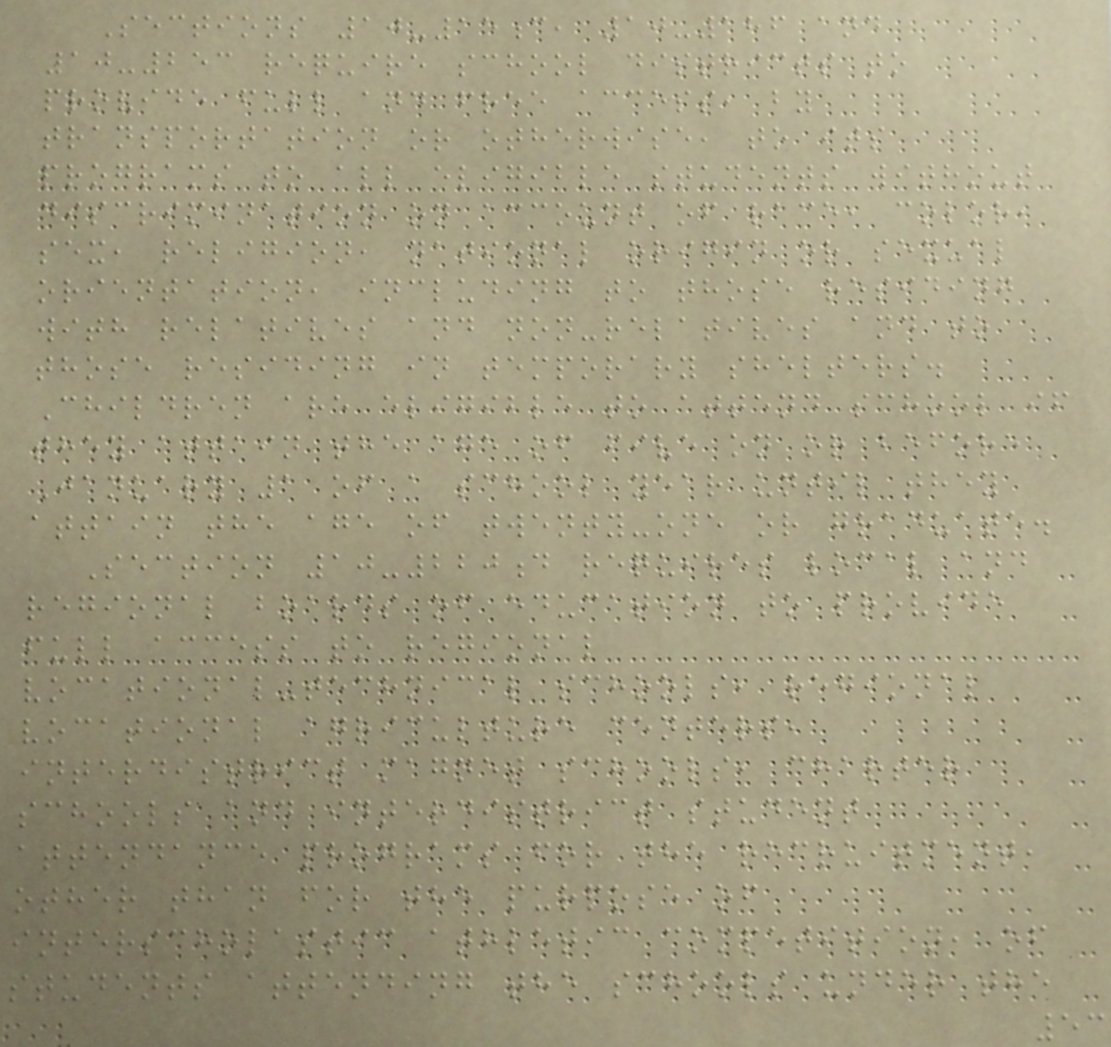Sections 10-15c, 10-186 and
10-253 require school districts to
provide full and free access, by
transportation or otherwise, to its
programs to all eligible students without
discrimination on account of race, color,
sex, religion, national origin or sexual
orientation, including to those residing
with relatives and non-relatives and to
those residing in temporary shelters.
Children are eligible to attend school if
they attain the age of five on or before
January 1 of a school year until they
attain the age of twenty-one or graduate.
Section 10-220d requires local and
regional boards of education to provide
full access to regional
vocational-technical schools, regional
vocational agriculture centers,
interdistrict magnet schools, charter
schools and interdistrict student
attendance programs for the recruitment,
other than for the purpose of
interscholastic athletic competition, of
students attending the schools under the
53
